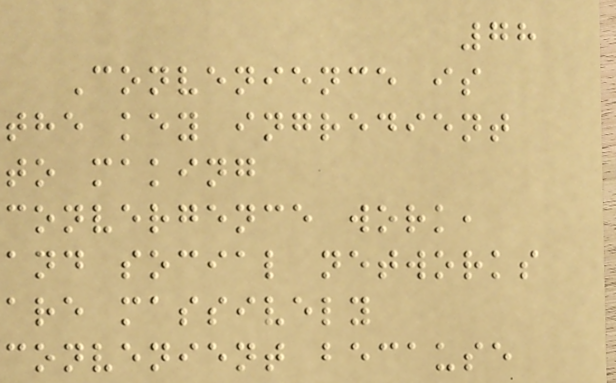78
Convenience is
the key ingredient
to making
convergence work,
and social networks
are massively
convenient because
